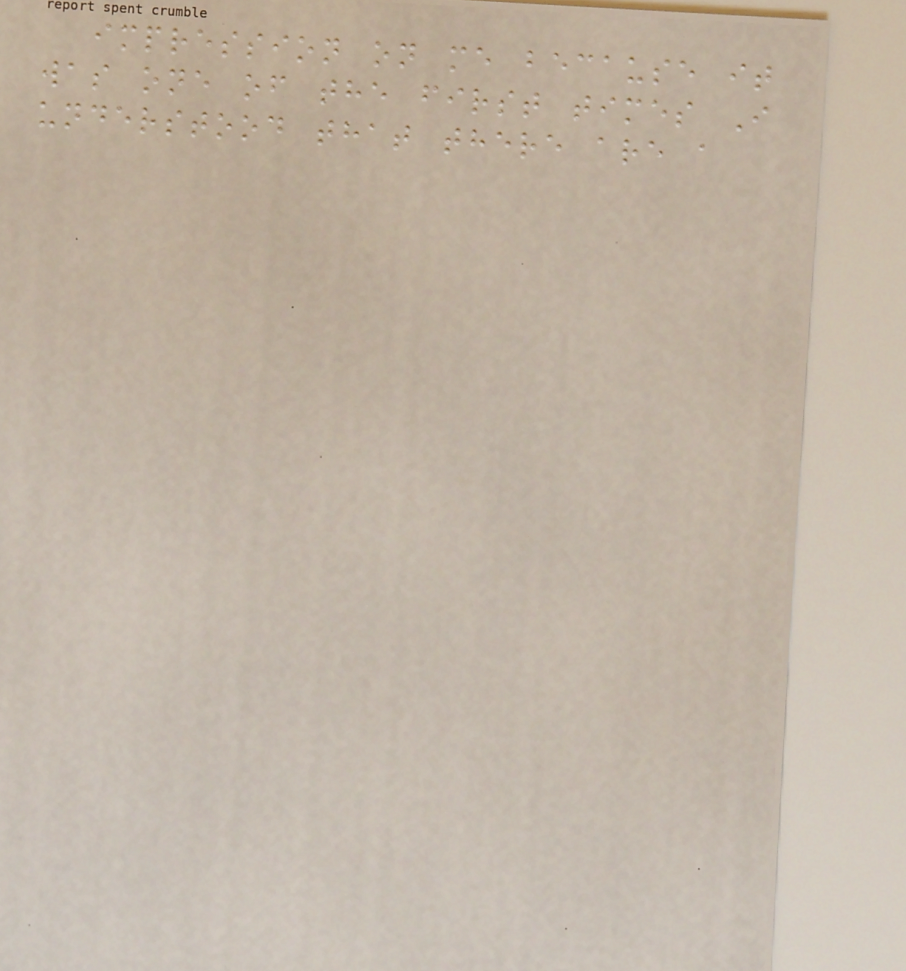impression on me because it
was one of the first times I
understood that there are a
